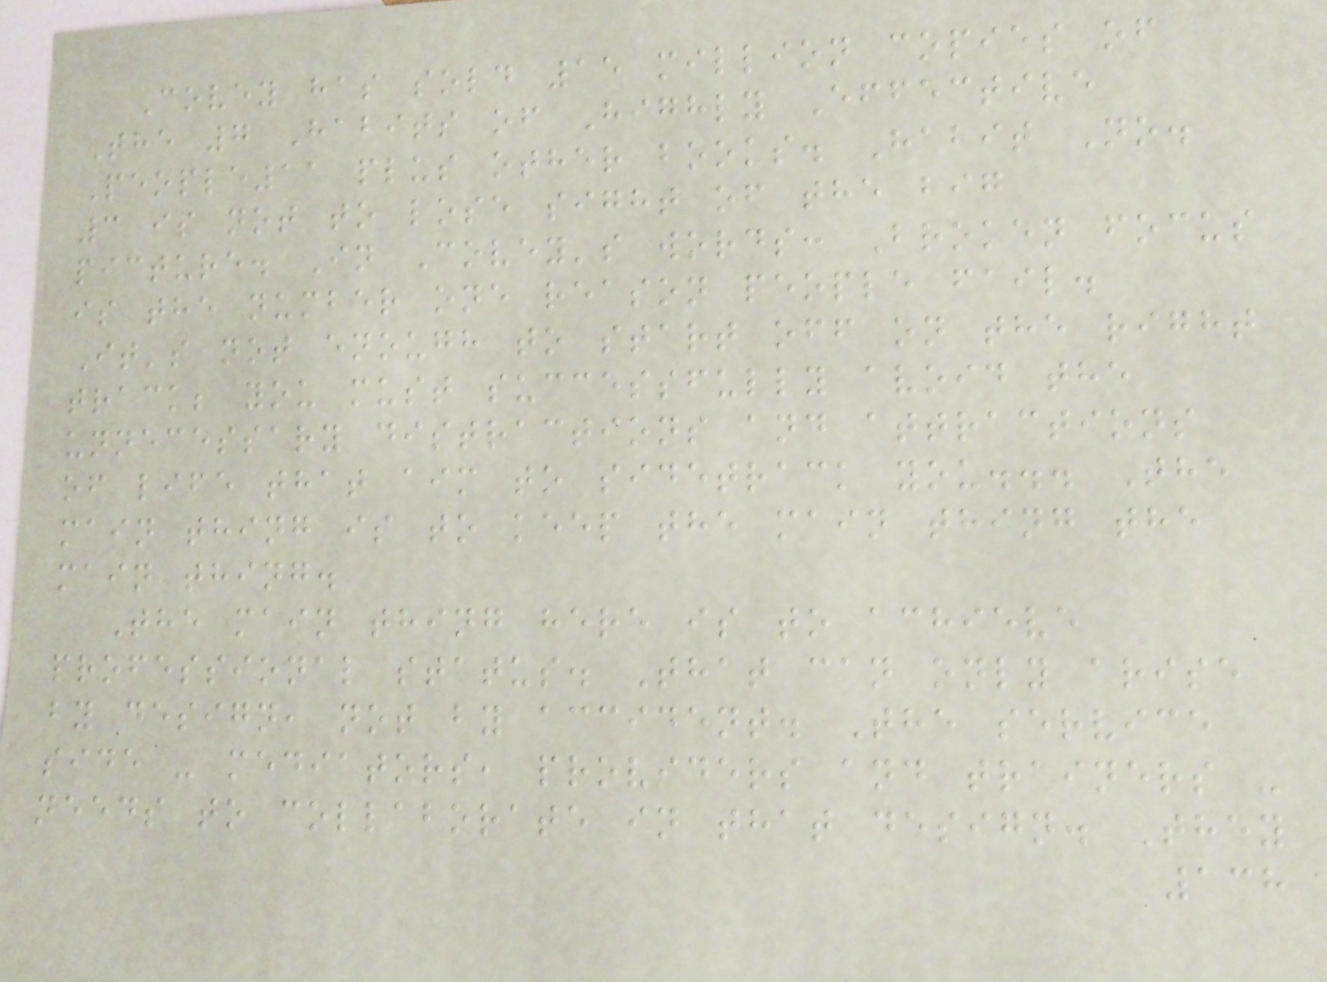Covey has sold 15 million copies of
The 7 Habits of Highly Effective
People11 plus other books. Habit No.
3 is not to lose sight of the big
picture. In Covey's words: Broken focus
is the number one reason people fail.
It's not enough to start off on the right
track; you must successfully avoid the
unnecessary distractions and attractions
of life that aim to sidetrack you... The
main thing is to keep the main thing the
main thing.
The main thing here is to achieve
professional status. That can only arise
by design, not by accident. The service
side - mediators, providers and trainers -
needs to collaborate in that design. They
138
